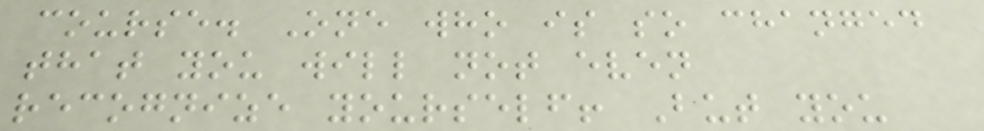course. One who is so changed
that you will not even
recognize yourself! But you
